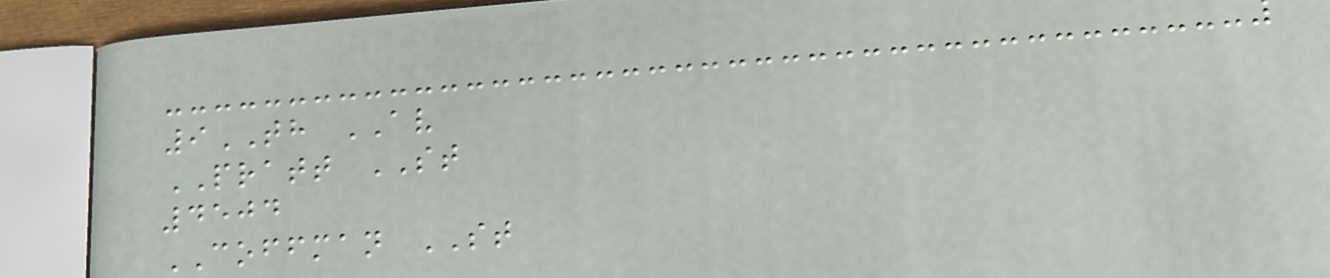9TH AV
PRATT ST
4504
COFFMAN ST
